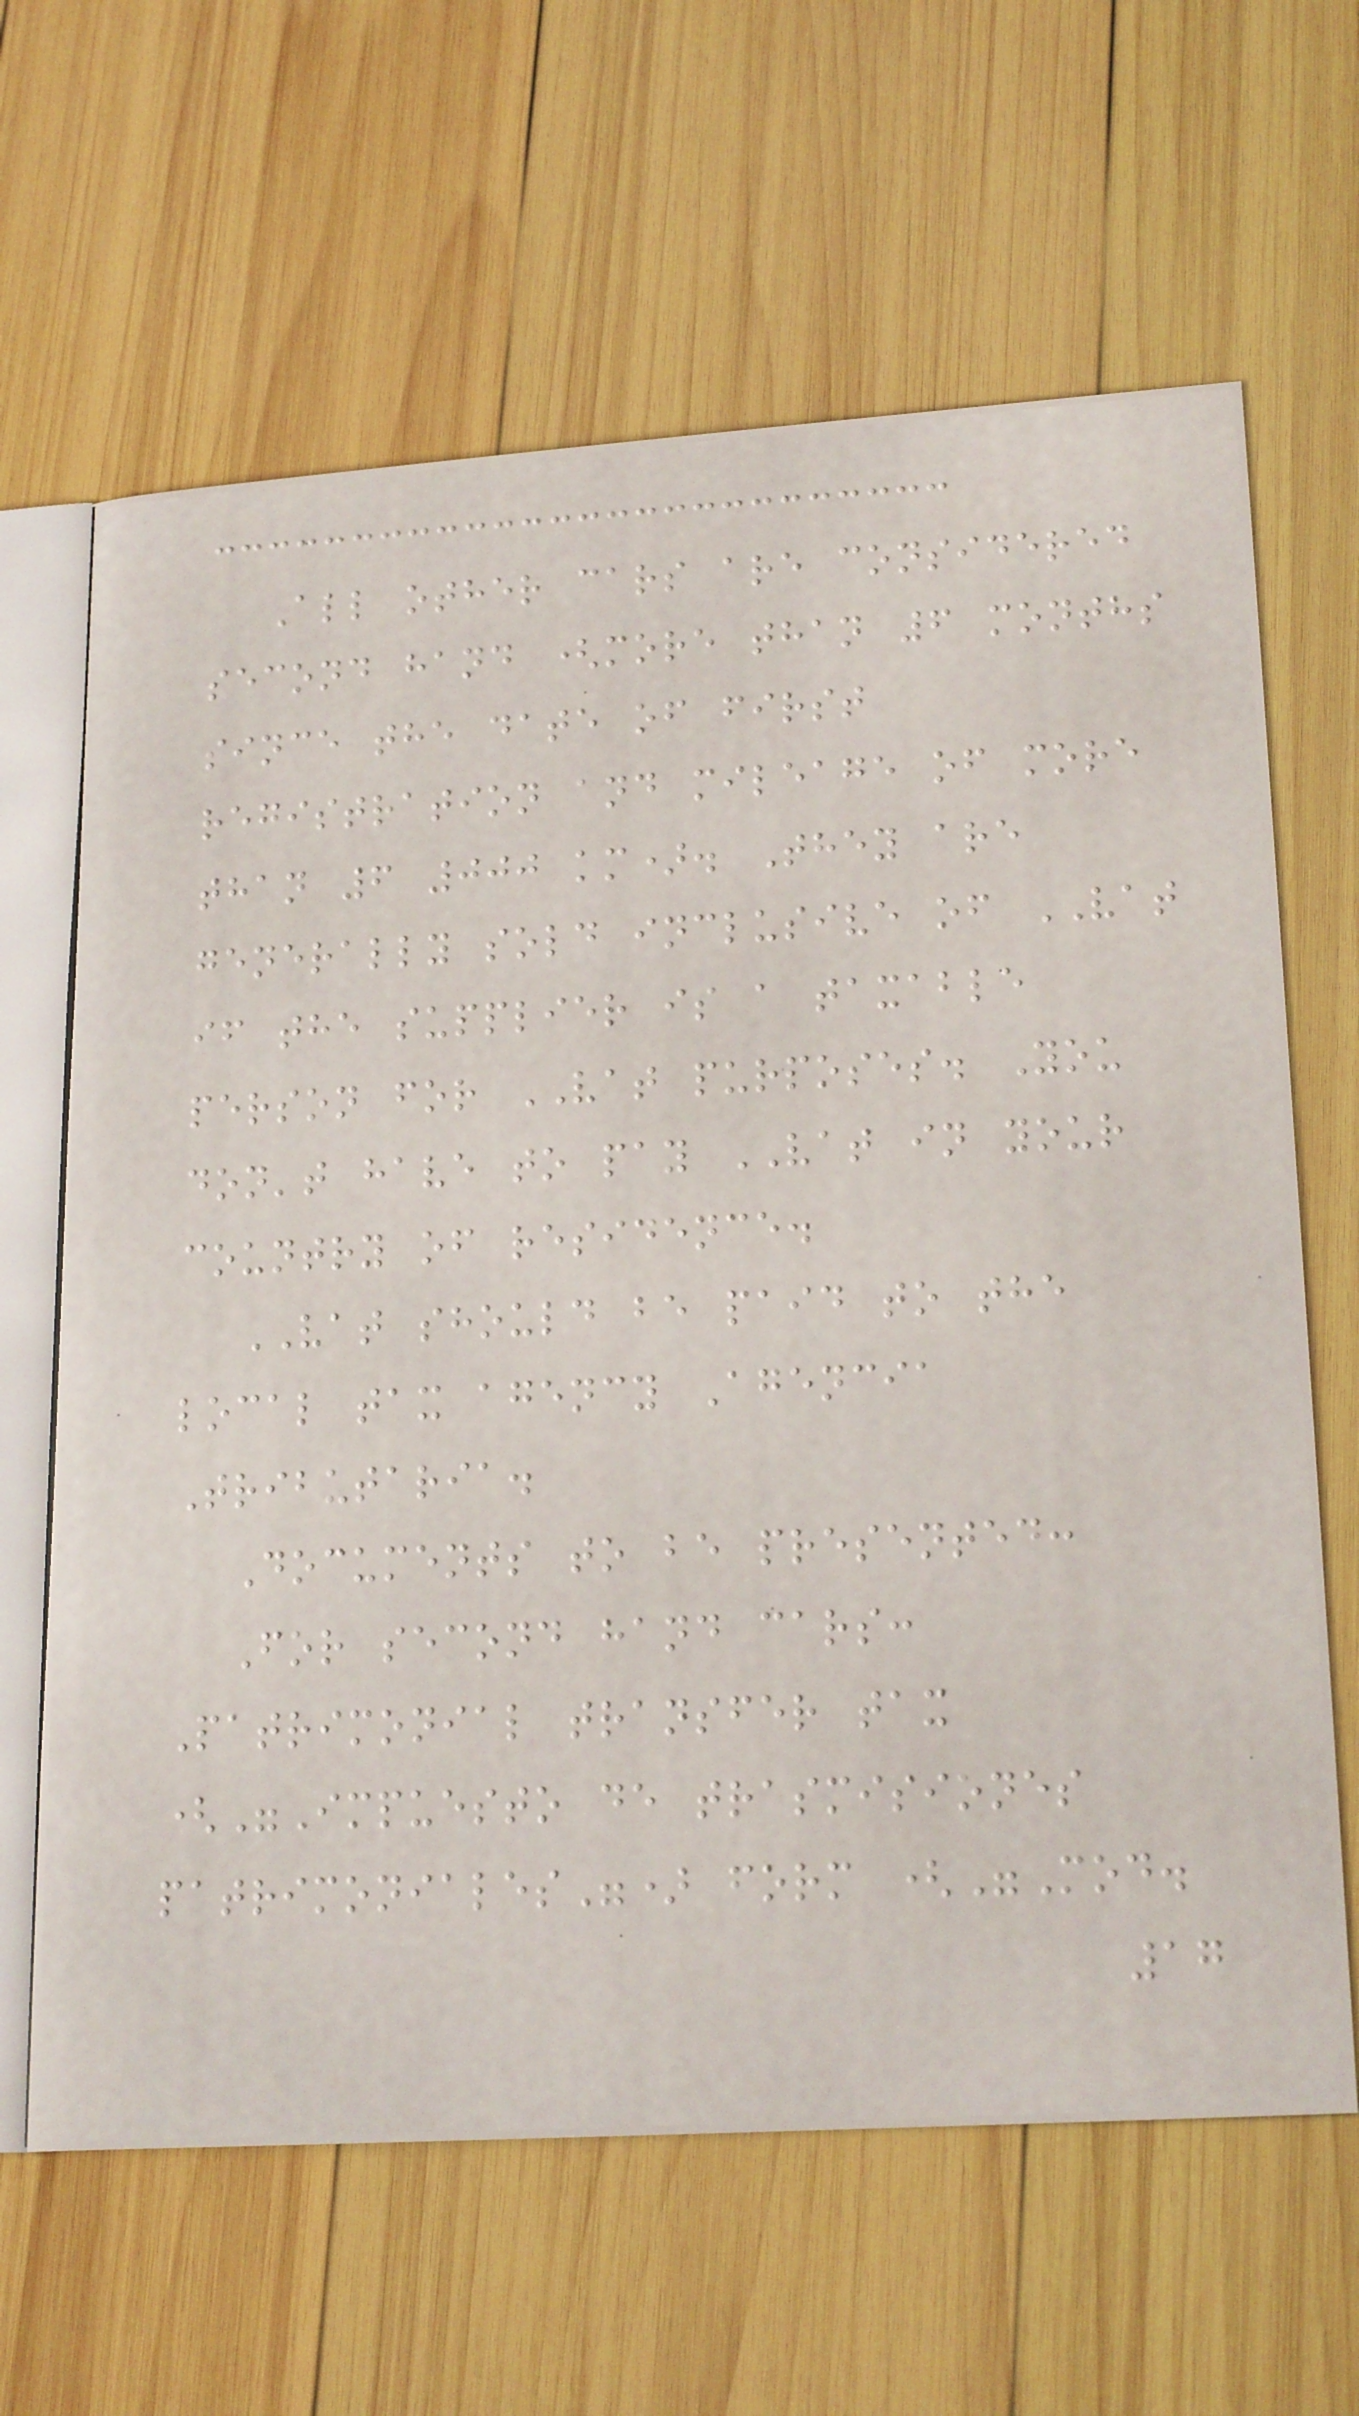All other cars are considered
second hand (more than 6 months
since the date of first
registration and mileage of more
than 6 000 km). They are
generally sold inclusive of VAT
if the supplier is a taxable
person for VAT purposes. You
don't have to pay VAT in your
country of residence.
VAT should be paid to the
local tax agency Agencia
Tributaria.
Documents to be presented:
For second hand cars:
Patrimonial transfer tax
("Impuesto de trasmisiones
patrimoniales") form ("Mod.
17
